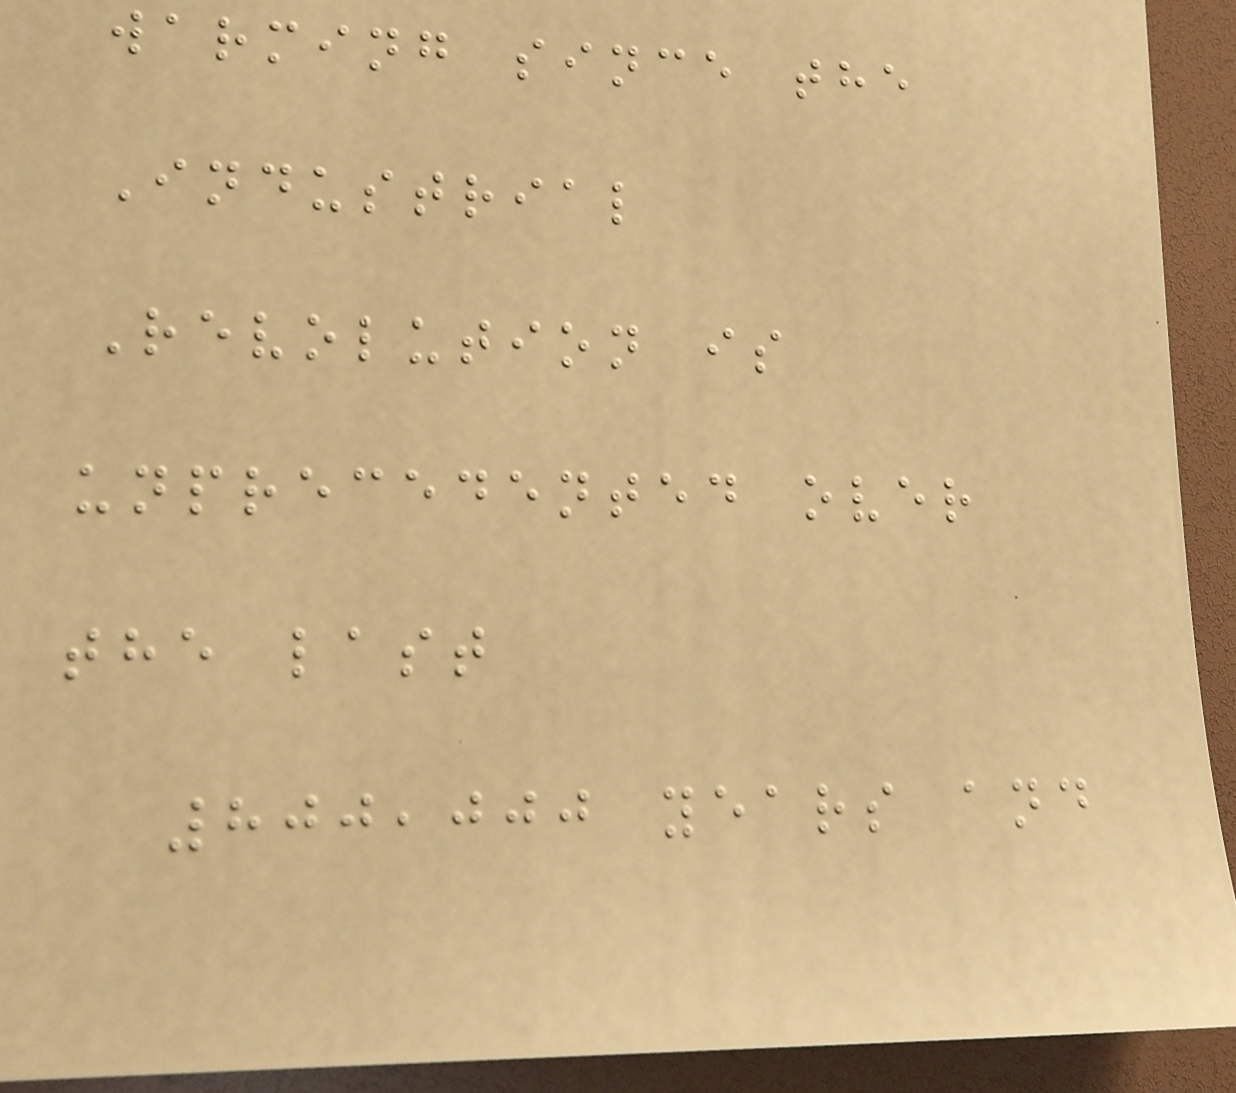warming since the
Industrial
Revolution is
unprecedented over
the last
800,000 years and
